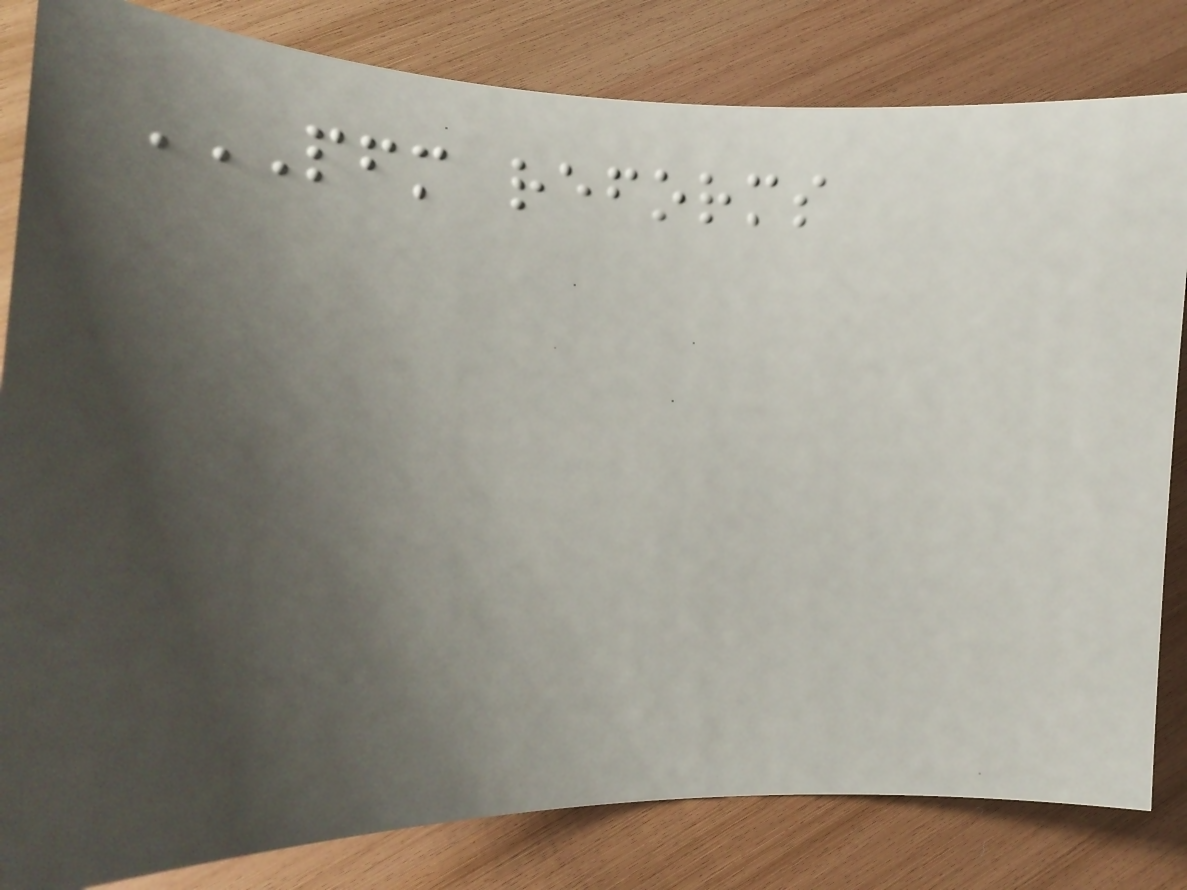PFM REFORMS
